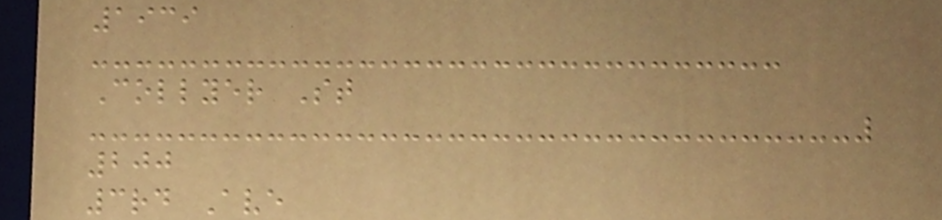1939
Collyer St
200
3rd Ave
